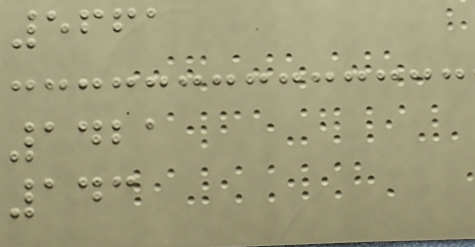5661
1421
143
